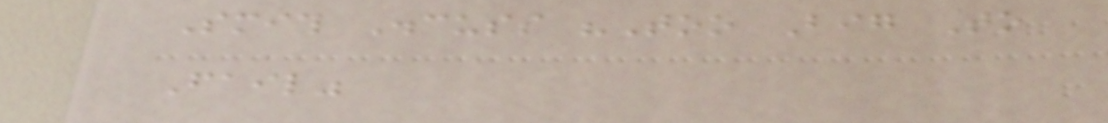Smith Discuss "Too Big To
Fail"
